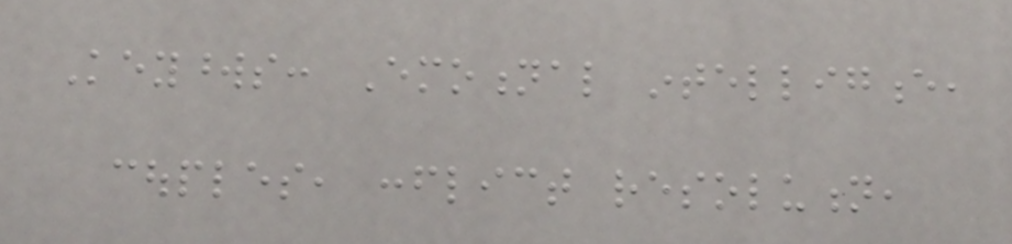Keywords: Emotional intelligence,
couples, conflict resolution,
